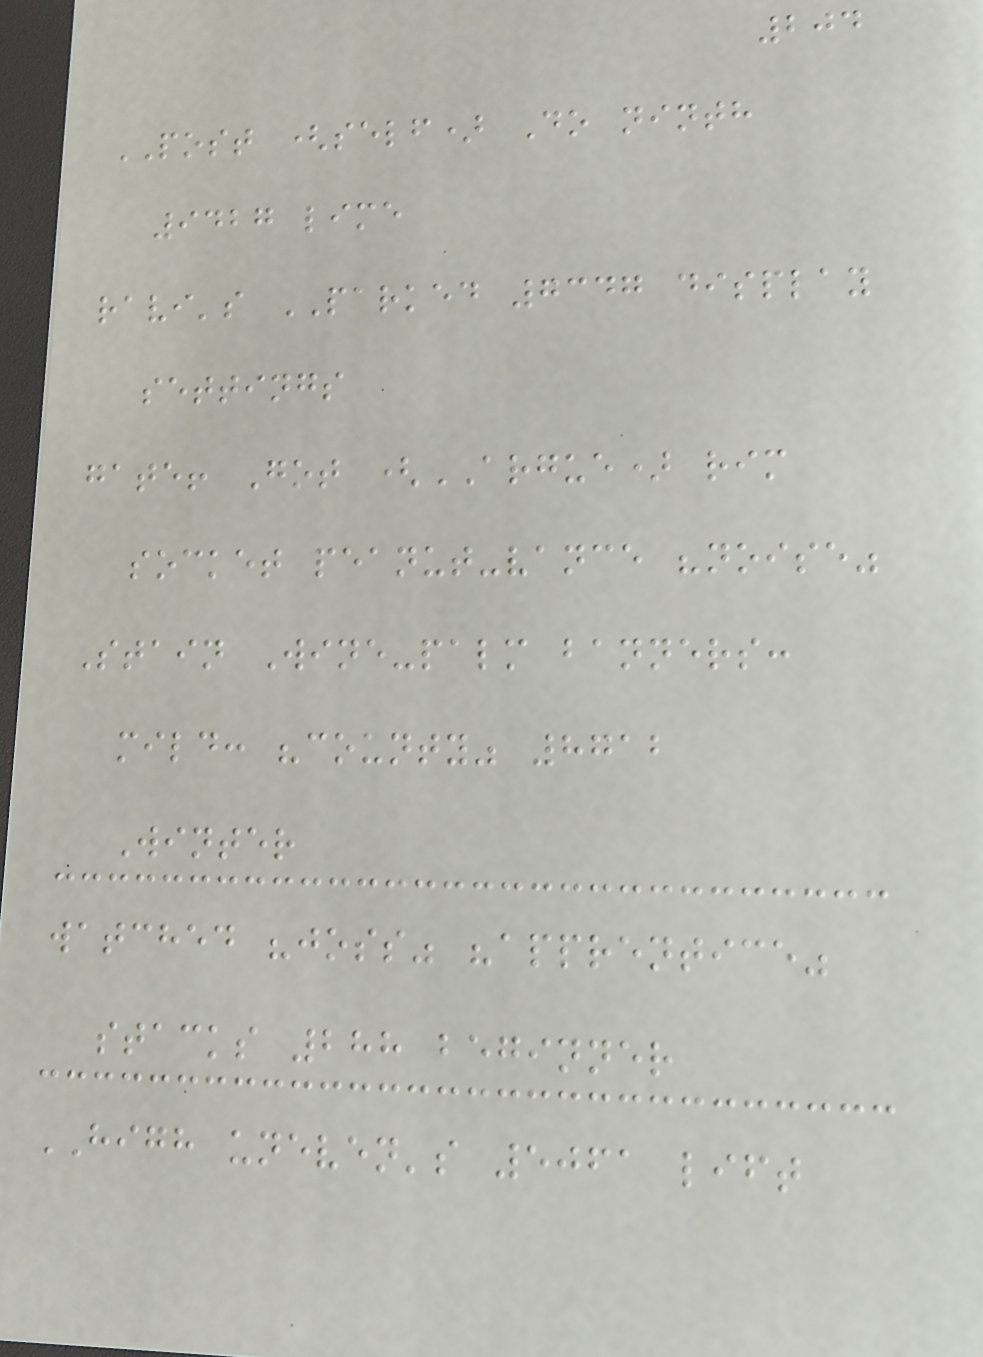204
POST (self) Do ninth
9427 lime
ravi's PARKED 7347 display
settings
gate! Got (ARGUE) rim
socket peanut-vance "noise"
Stain Wine-palm banners:
mild: "county" 8712
Winter
watched "joss" "apprentice"
stacks 288 beginner
HIGH uneven's 5061 lift
